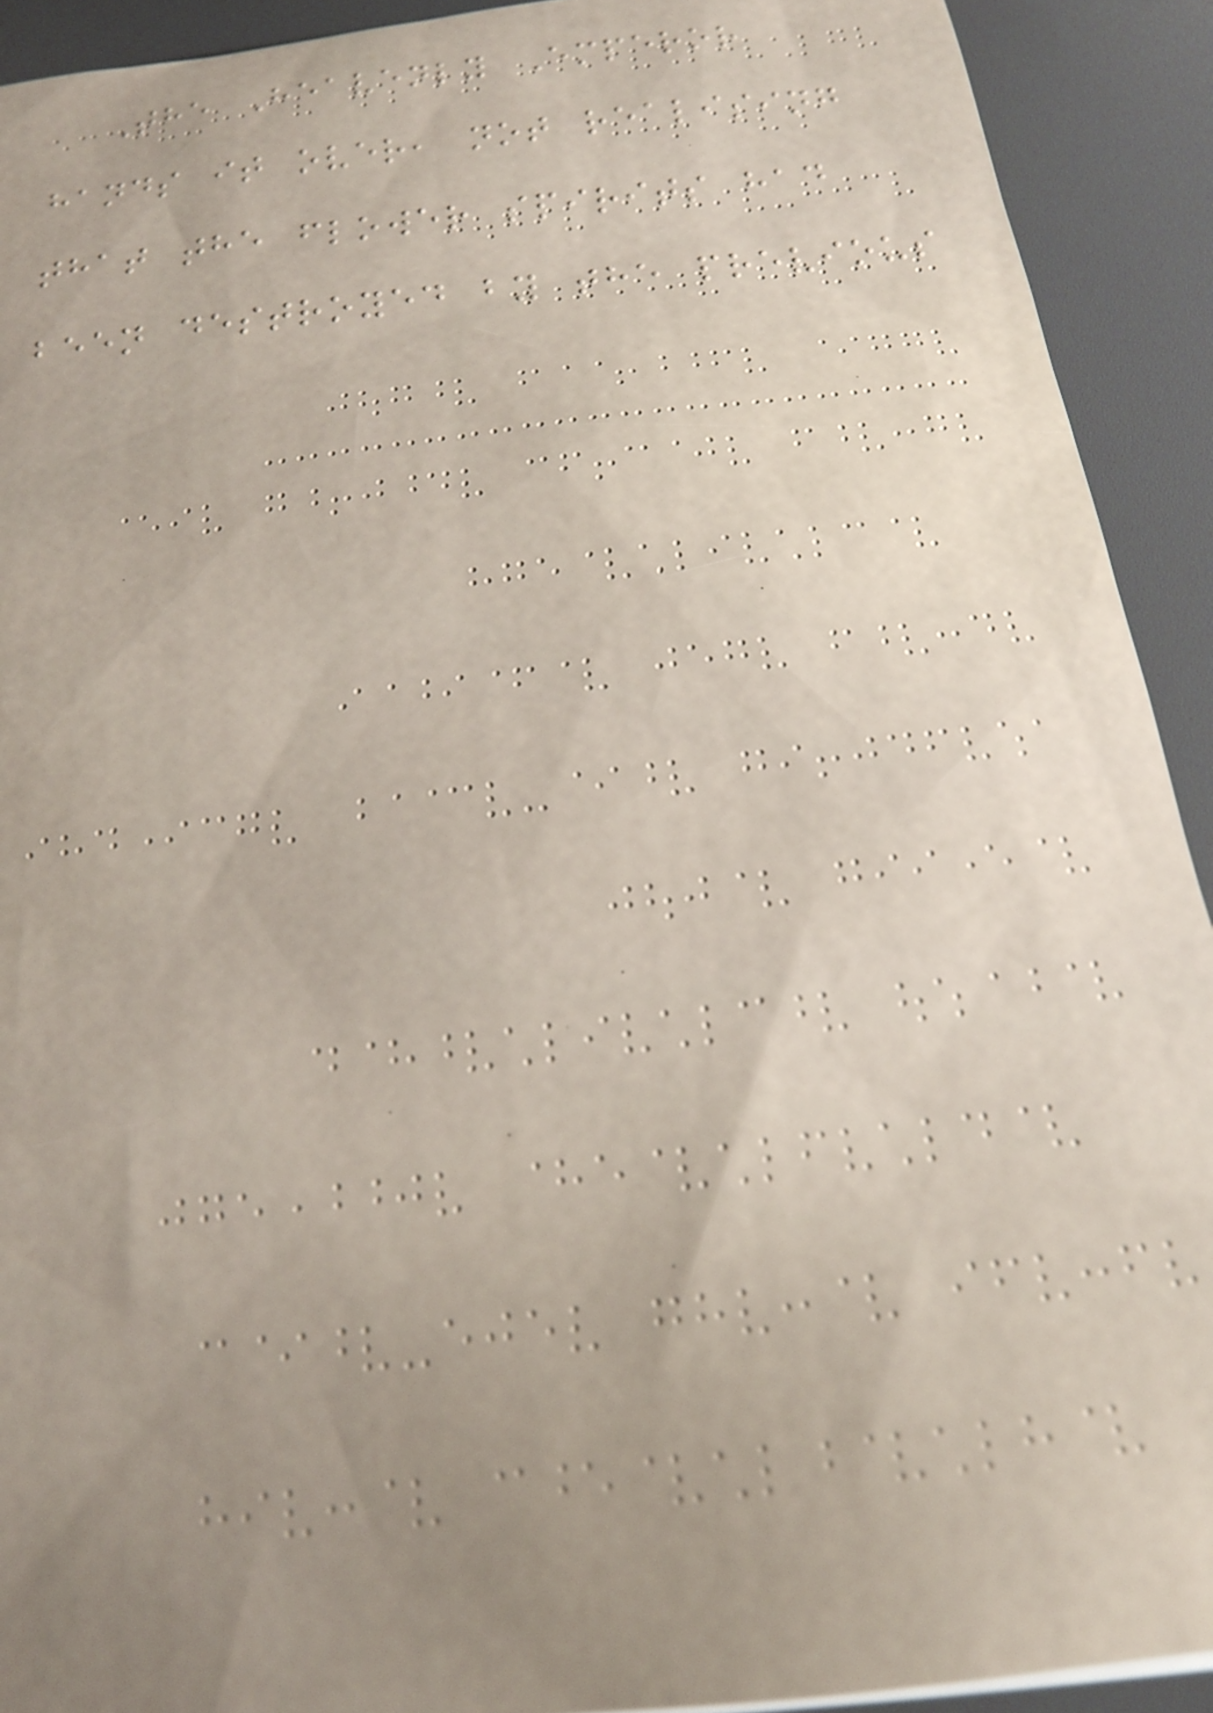The Heavenly Emperor
hands it over, not realising
that the flower spirits had
been destroyed by the previous
